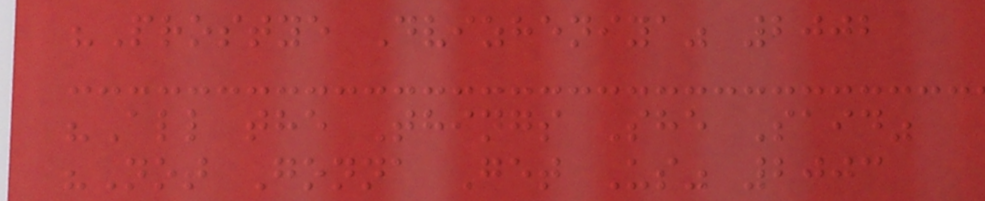"Prostye Dvizheniya" 2002
"All the Things She Said"
"Not Gonna Get Us" 2003
